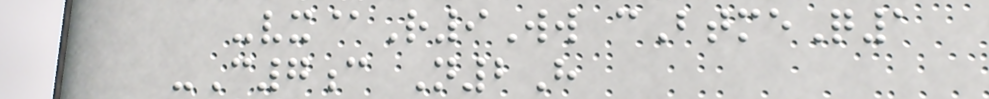-vx@R9Ww cBtmeQ1
-C7c N2H
